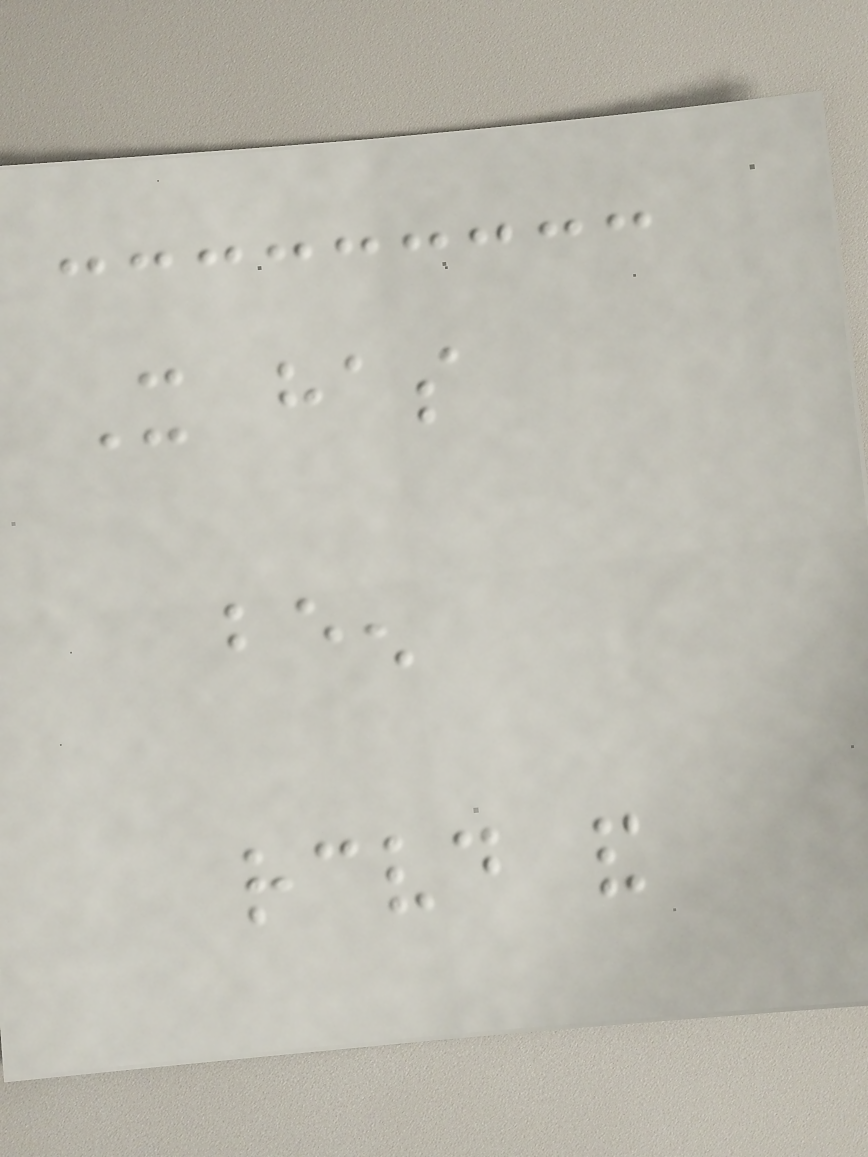It has
been
received and
